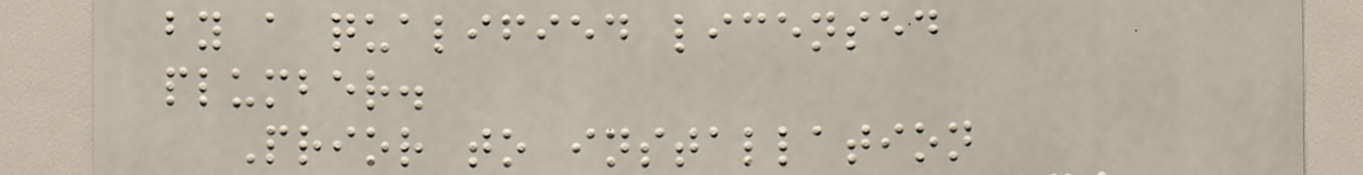by a qualified licensed
plumber.
Prior to installation
